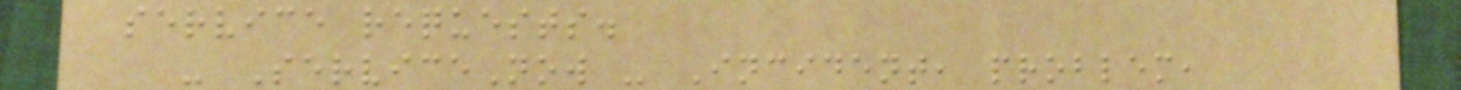service requests.
- ServiceNow - Incident, problem,
